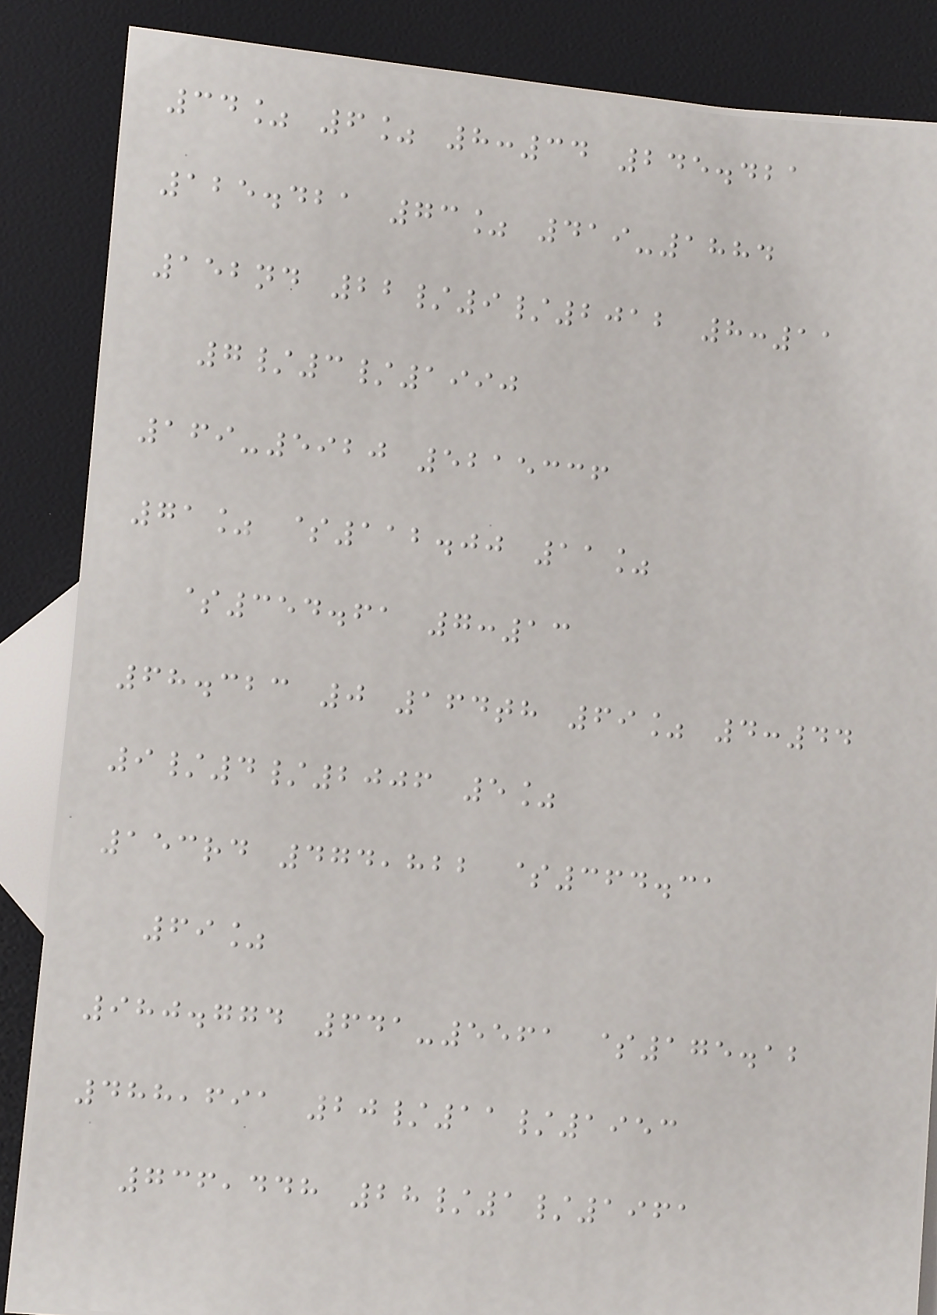34% 6% 8:34 245.421
125.421 73% 419-1884
152nd 22/9/2012 8:11
7/3/1990
169-5920 5215336
71% $112.00 11%
$354.61 7:13
68.323 0 164th 69% 4:44
9/4/2006 5%
153rd 474,822 $364.31
69%
980.774 641-5561 $175.12
488,691 20/11/1953
736,448 28/1/1961
